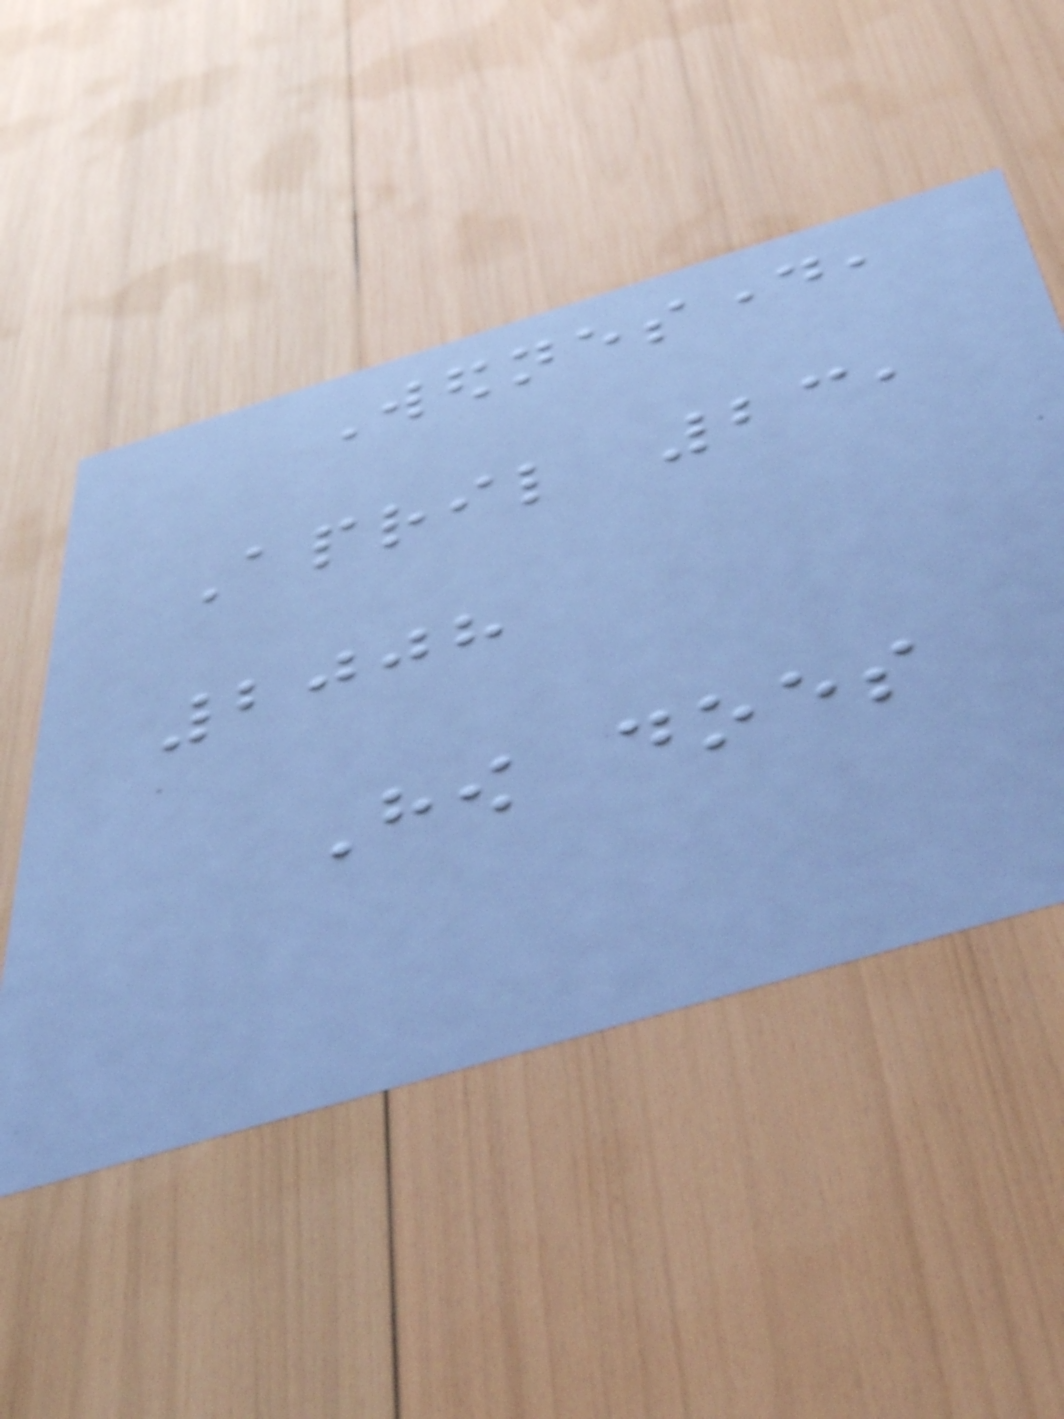Wednesday,
April 23,
2008
How does
